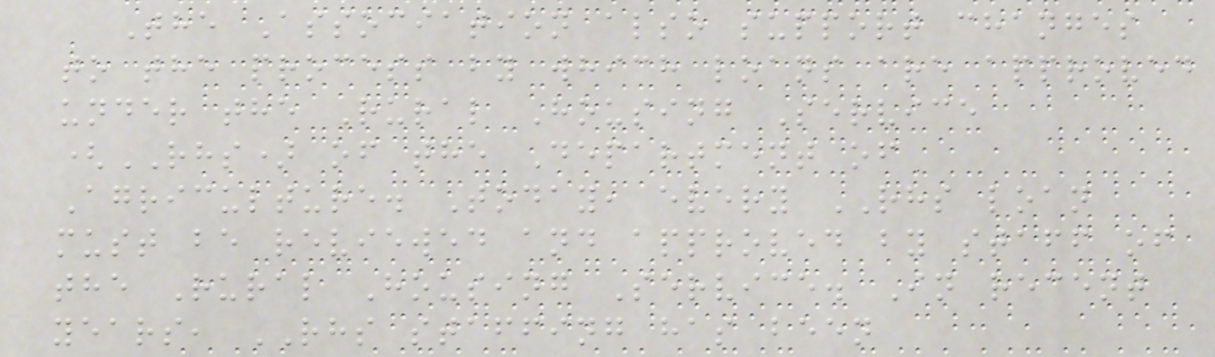The Association also support changes
to the process by which loans are approved
under the Rural Housing Service
(RHS) of the Department of
Agriculture. Today, every RHS loan
must be reviewed and approved by staff of
the Rural Housing Service. In recent
years, RHS staffing has been
